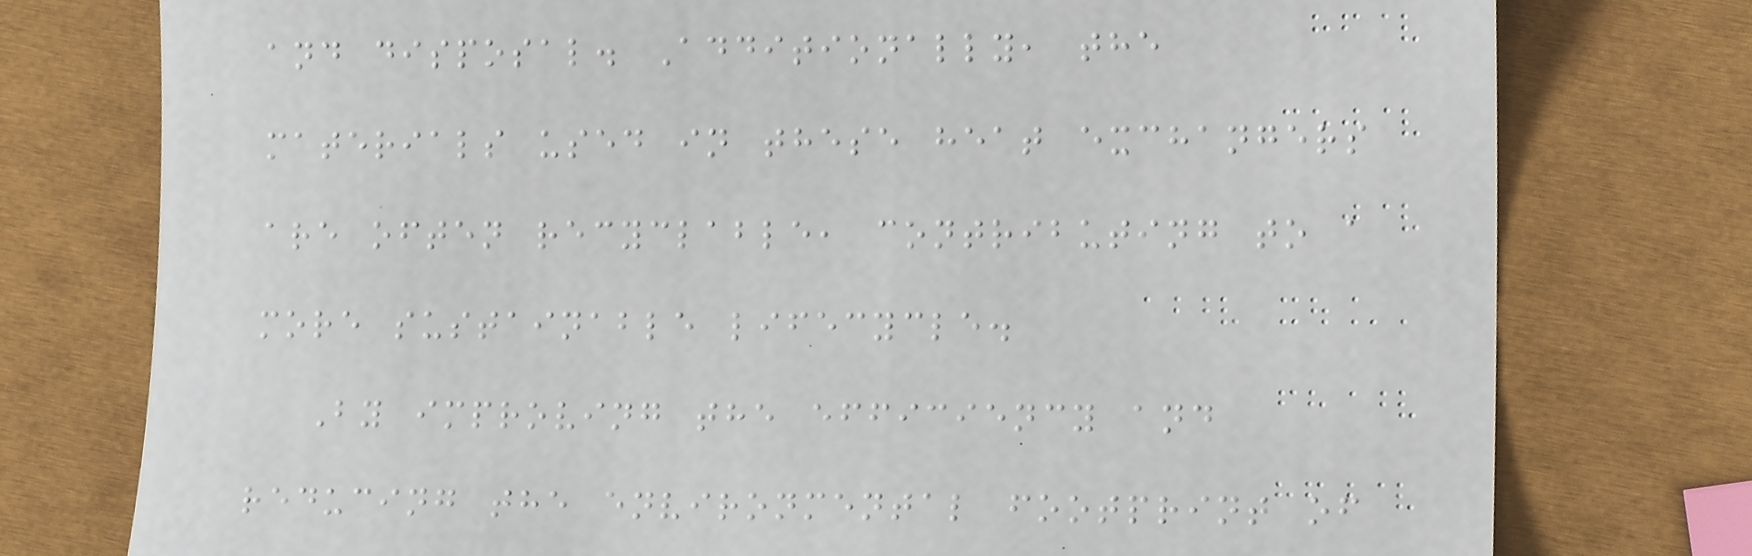and disposal. Additionally, the
materials used in these heat exchangers
are often recyclable, contributing to a
more sustainable lifecycle.
By improving the efficiency and
reducing the environmental footprint of
